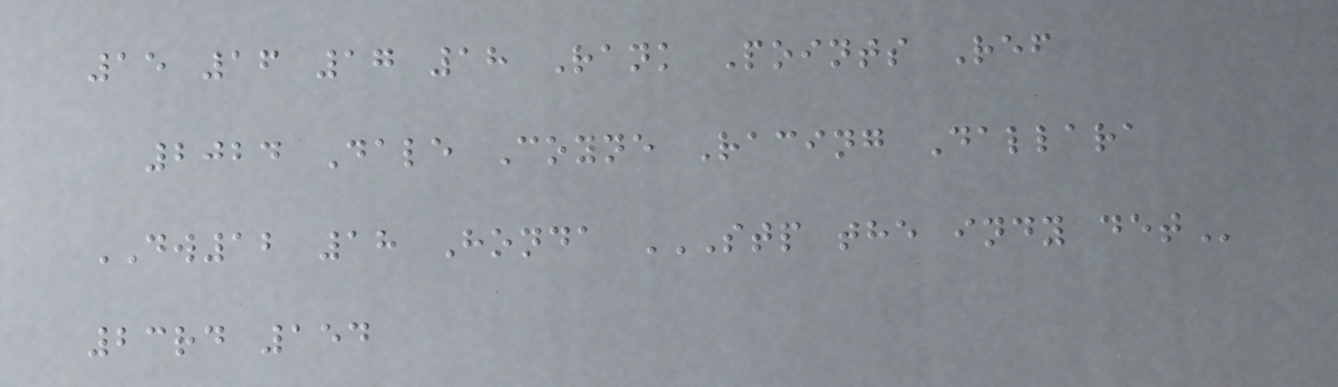15 16 17 18 Rank Points Ref
2024 Dale Coyne Racing Dallara
DW12 18 Honda STP THE INDY DET
23rd 154
